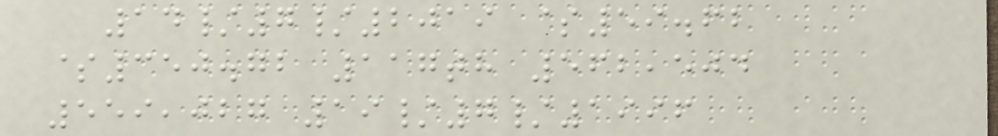14/7/2019 $59.62
$350.72 117th 562,504
559,027 19/7/1996
